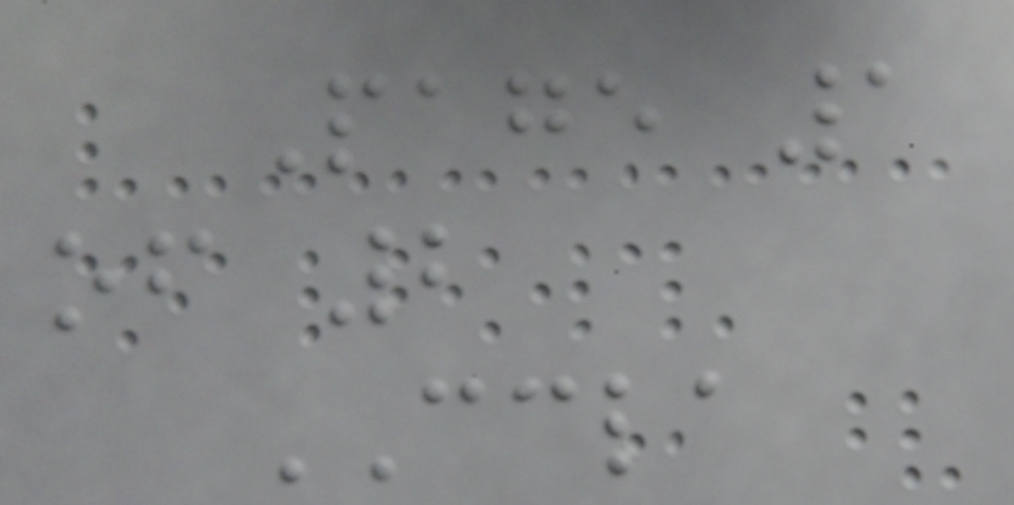Page 1
of 2
CCLA
